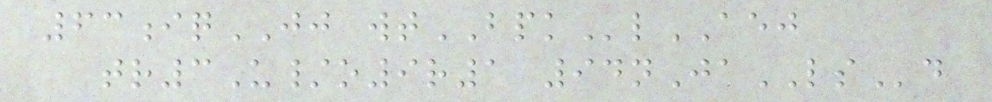63iqJJ wtBPKlAEJ
tr3U/o9r1 94nJaLSd
